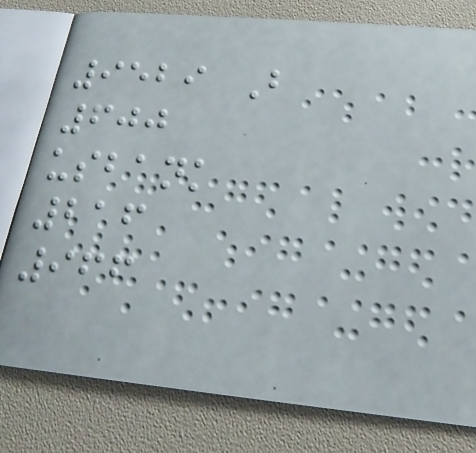9529 B
600
usbank
216
966
